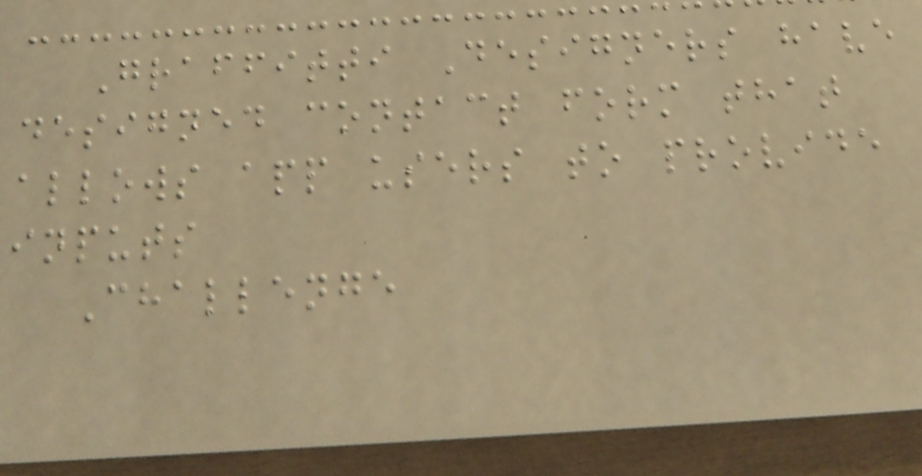Graffitti Designers have
designed contact form that
allows app users to provide
inputs
Challenge
